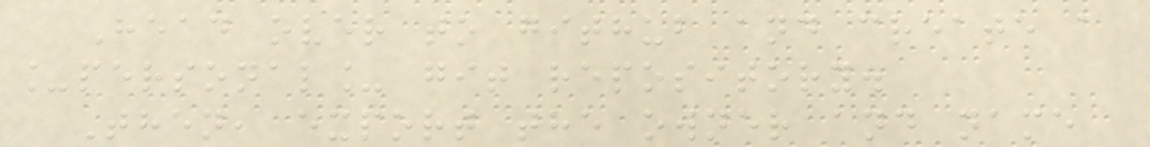Head over to github and create a
_personal_ git repository.
Then, export the owner and name
